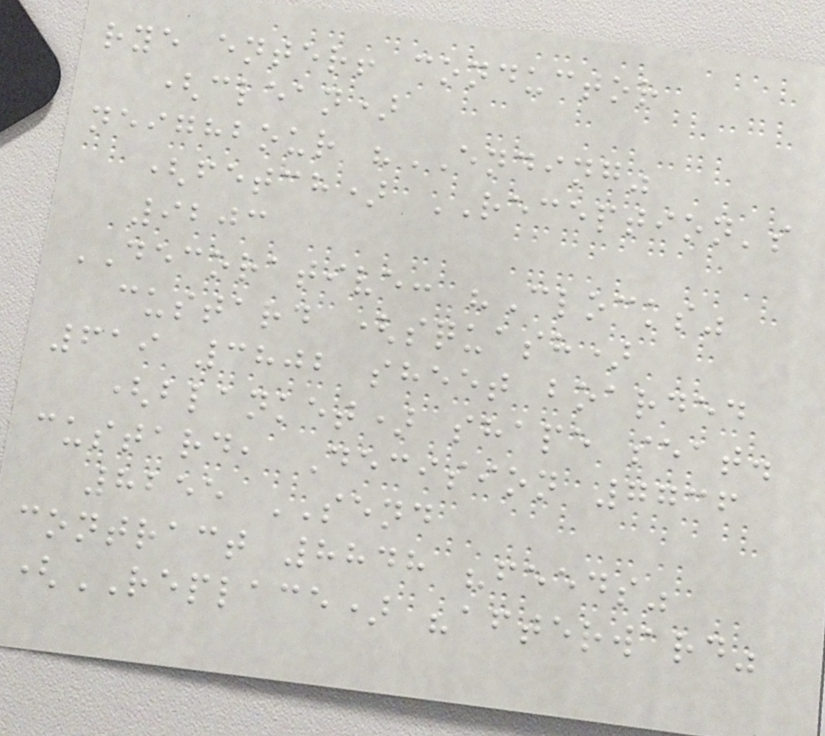rye enter! conductor
(clean)
neighbour "ENDING"
(fetch) RECEPTION's
9203
DECORATIVE: "Clocks"
custard (squash)
619 3802 sheet boarded
(blanket) shape seat.
custard, Decision 7736
8255 SEND
contract 8848 "feeds"
(REPLACE) "afterward"
